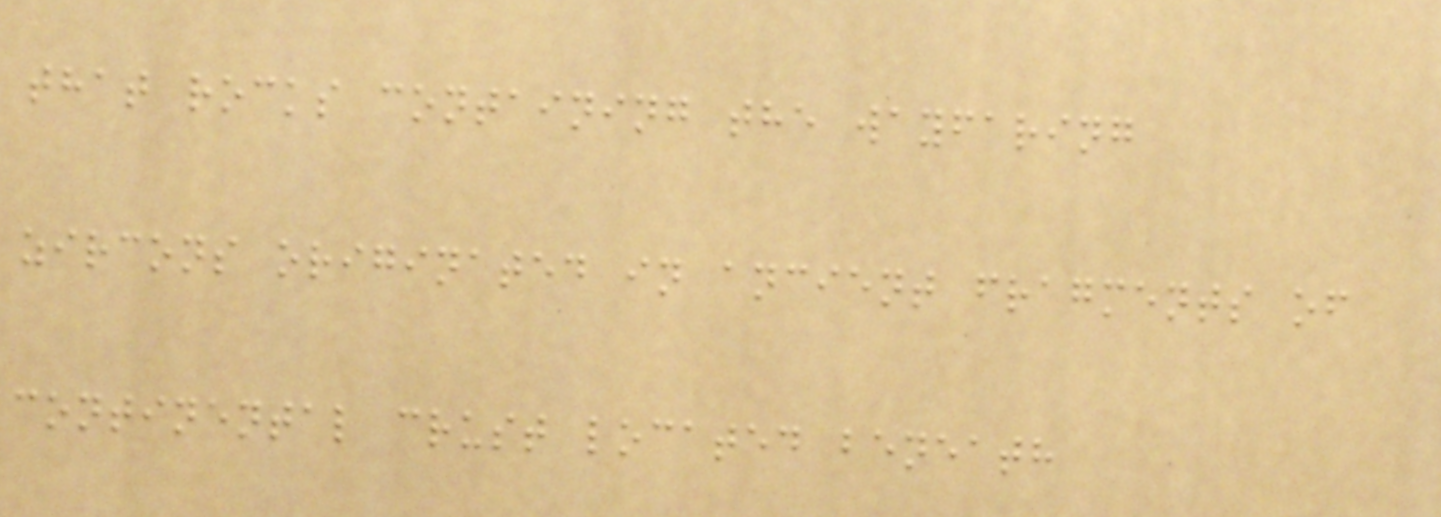that rocks containing the wayfaring
zircons originated in ancient fragments of
continental crust located beneath
